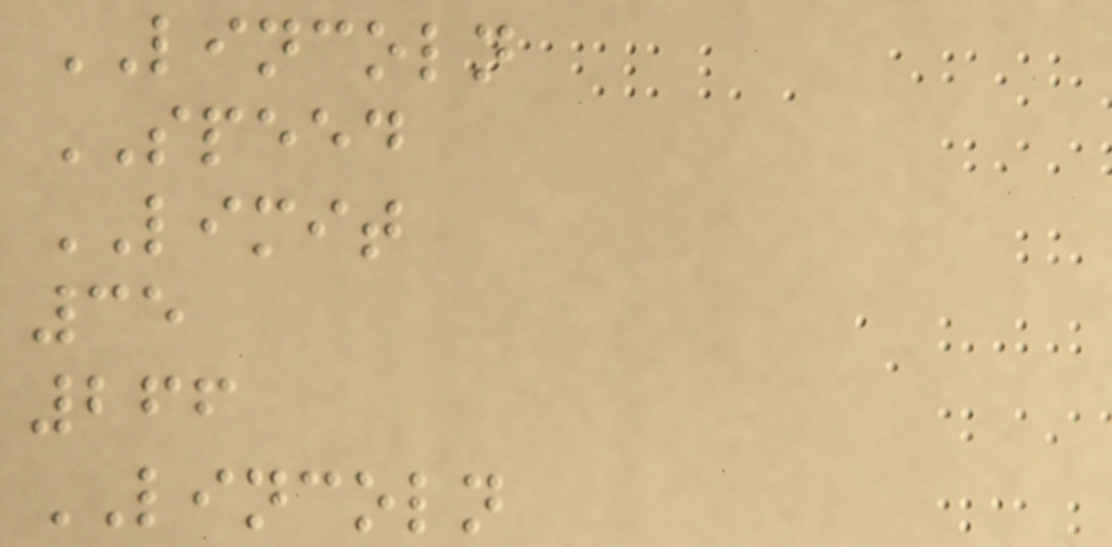LINCOLN
SPEED
LIMIT
35
266
LINCOLN
